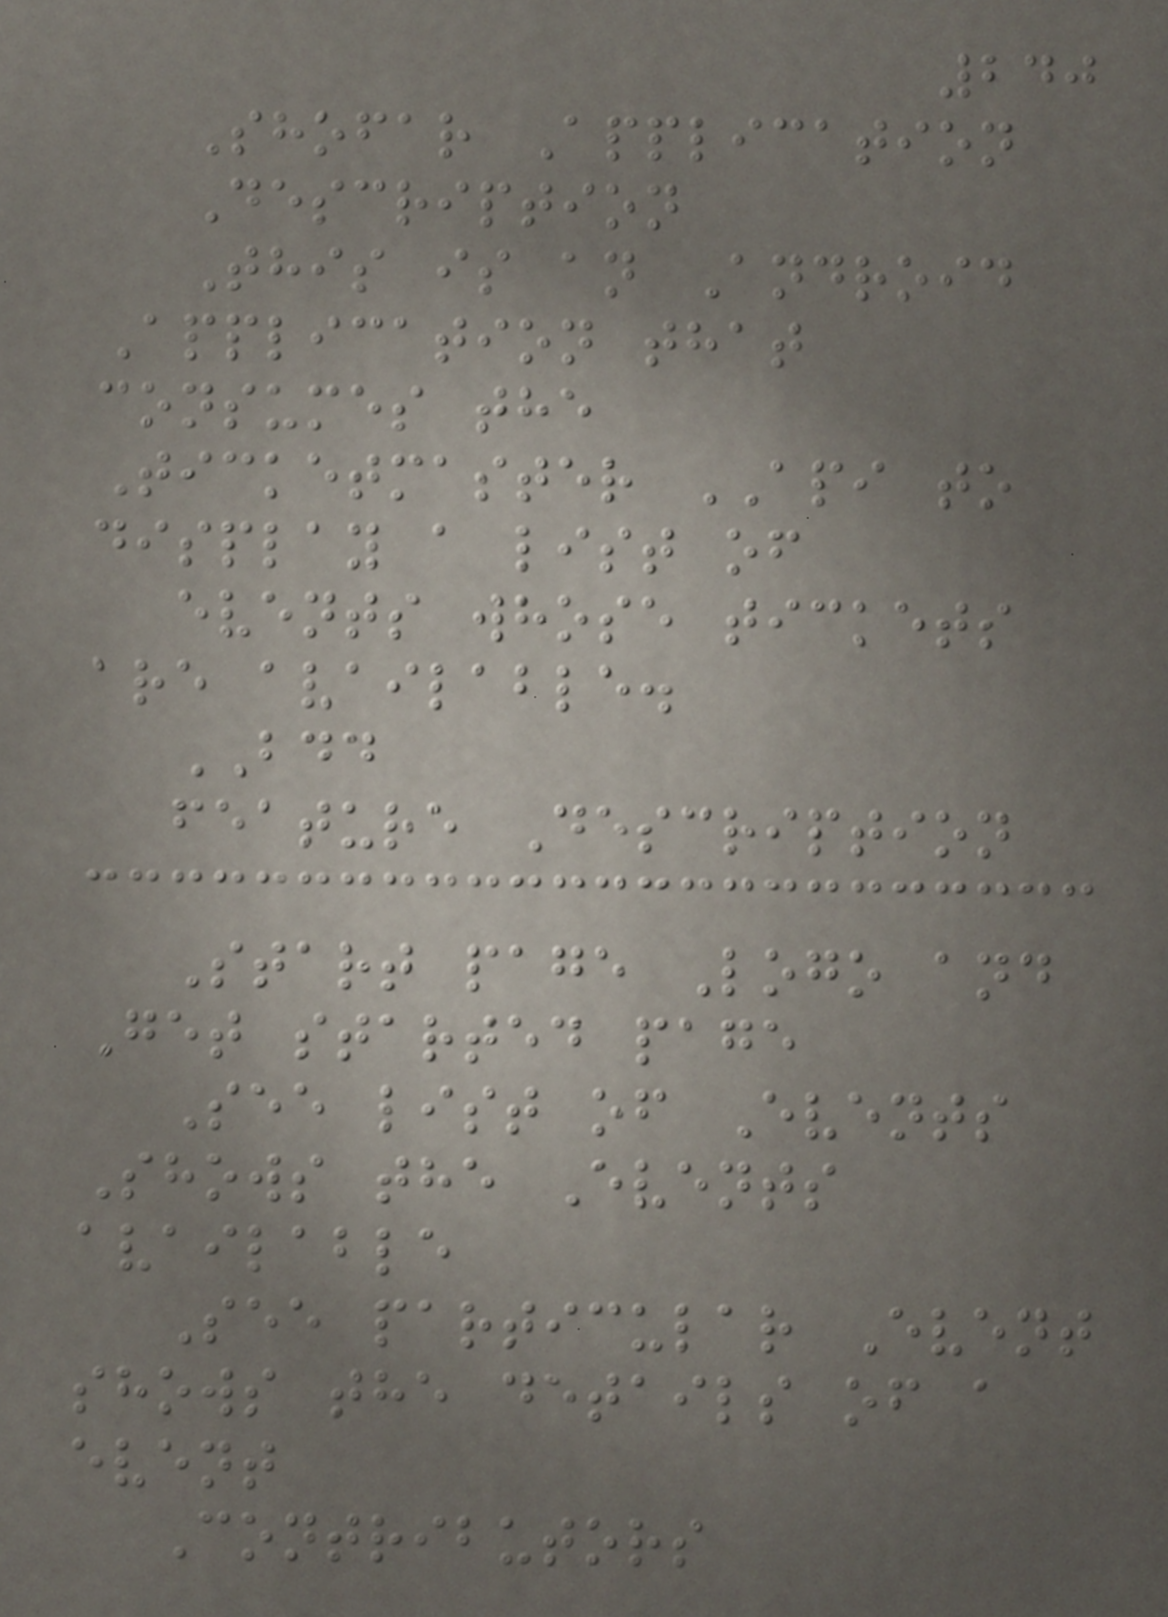240
Shofar Application
Description
This is an Android
Application that
consumes the
Ticketmaster API to
display a list of
events whose tickets
are available.
BDD
feature Description
Start page Logo and
Get started page
See list of Events
Shows the Events
available
See particular Event
shows the details of a
event
Contributors
